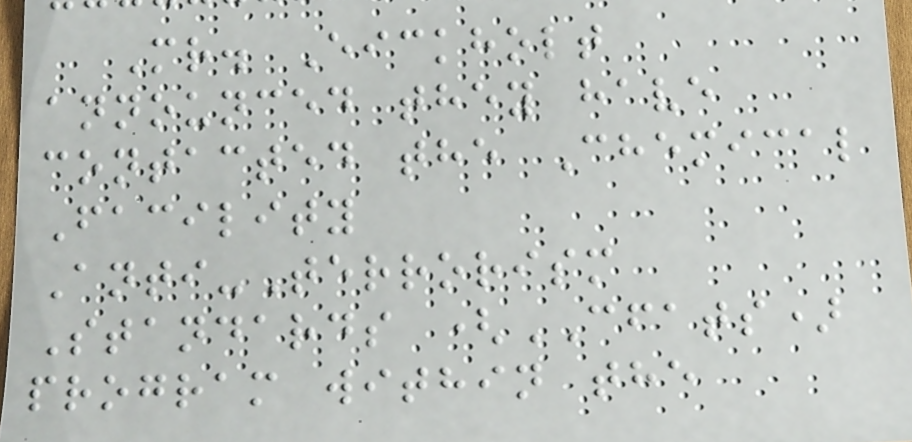Mr. Eickholt
announced they have
contacted the Chemical
Facility
Anti-Terrorism
Standards (CFATS)
program within the
